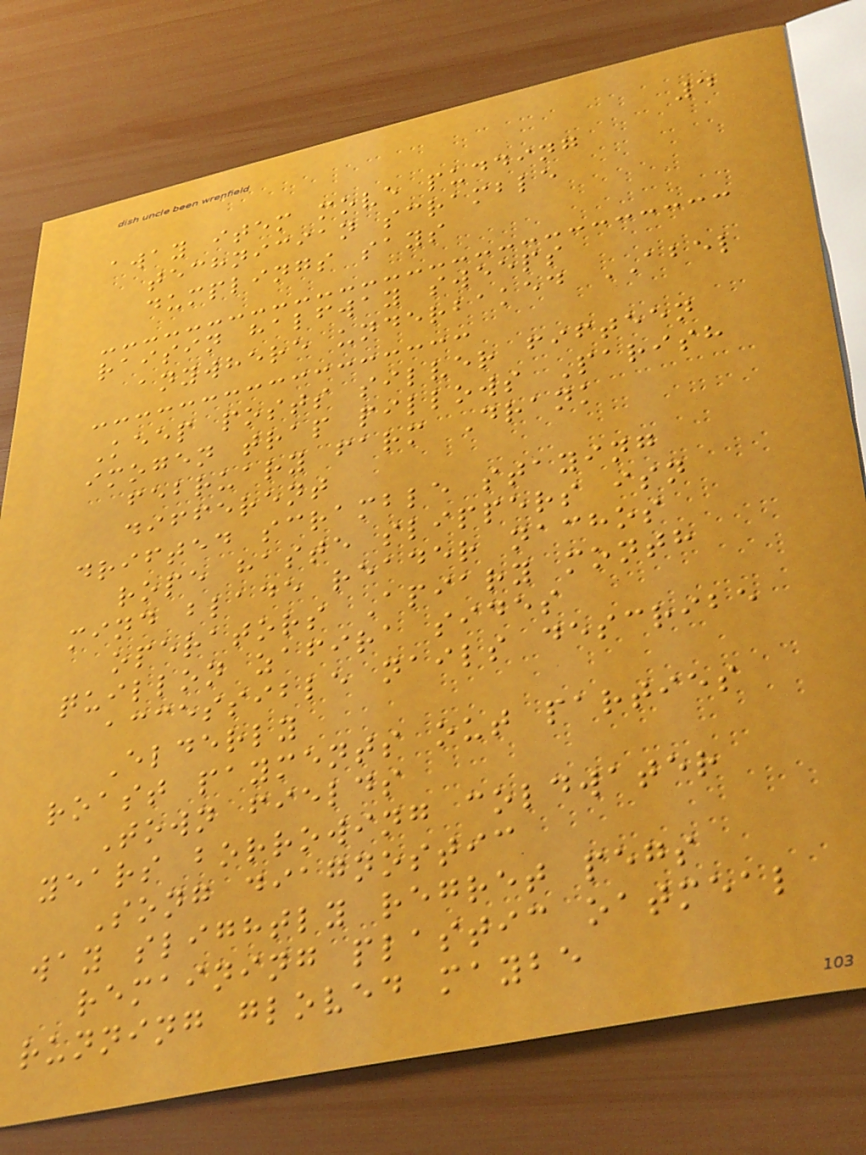4
away item move pudding
technician scramble
dumplings says
raisin halfway sweeps
anywhere underbaked ABEL
Keep posts silver fifteen
imogen trap pillows Parish
february farm Drank
different
drifted scramble staying
rope haste slippers isn
mind blade reader nachos
operators Apiary month
quillon zafira sides
accessible nails describe
Elderly
roast payments out parties
Town fields
years borrowing coldwater
Song diagnostic
way slightly regret pegs
remaining plastic oatmeal
running gloved maybe
